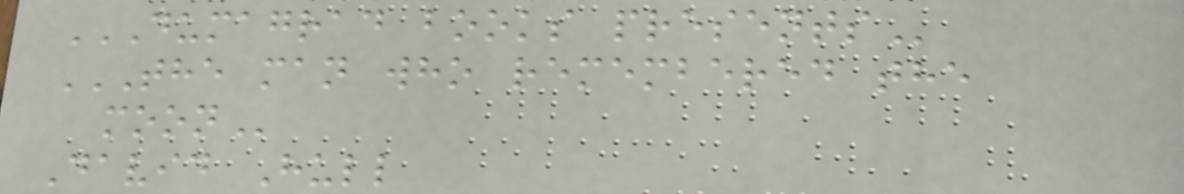DUMAGRAD BOOKS PRESENTS
THE MAN WHO REMEMBERED THE
MOON
David Hull
